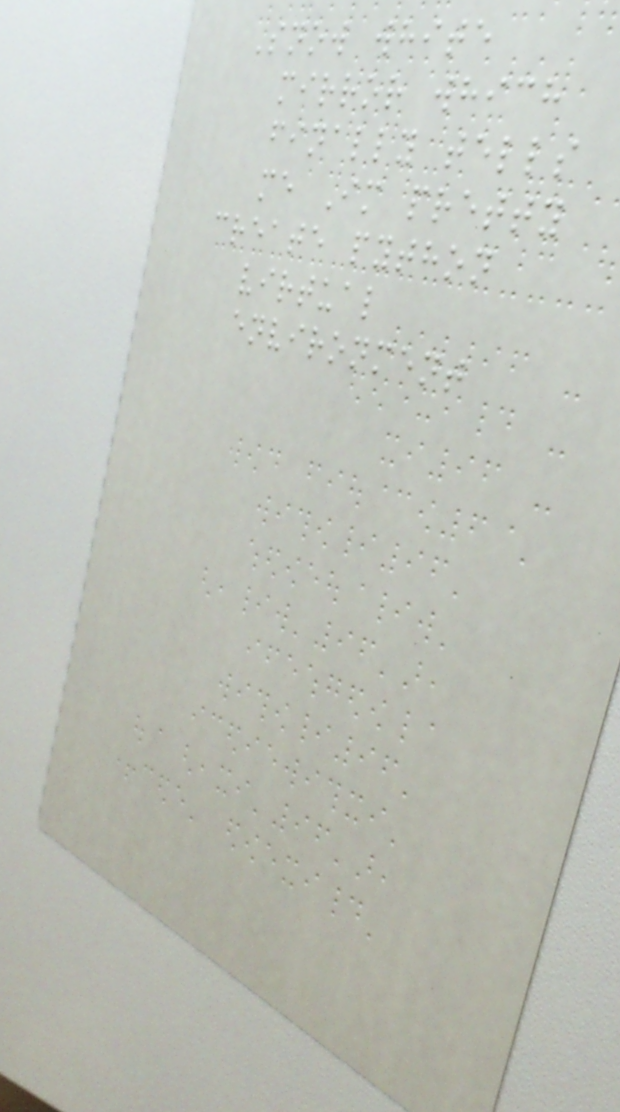Snow white
mirror which
finally tells
me Im pretty
create python
virtual
environment
